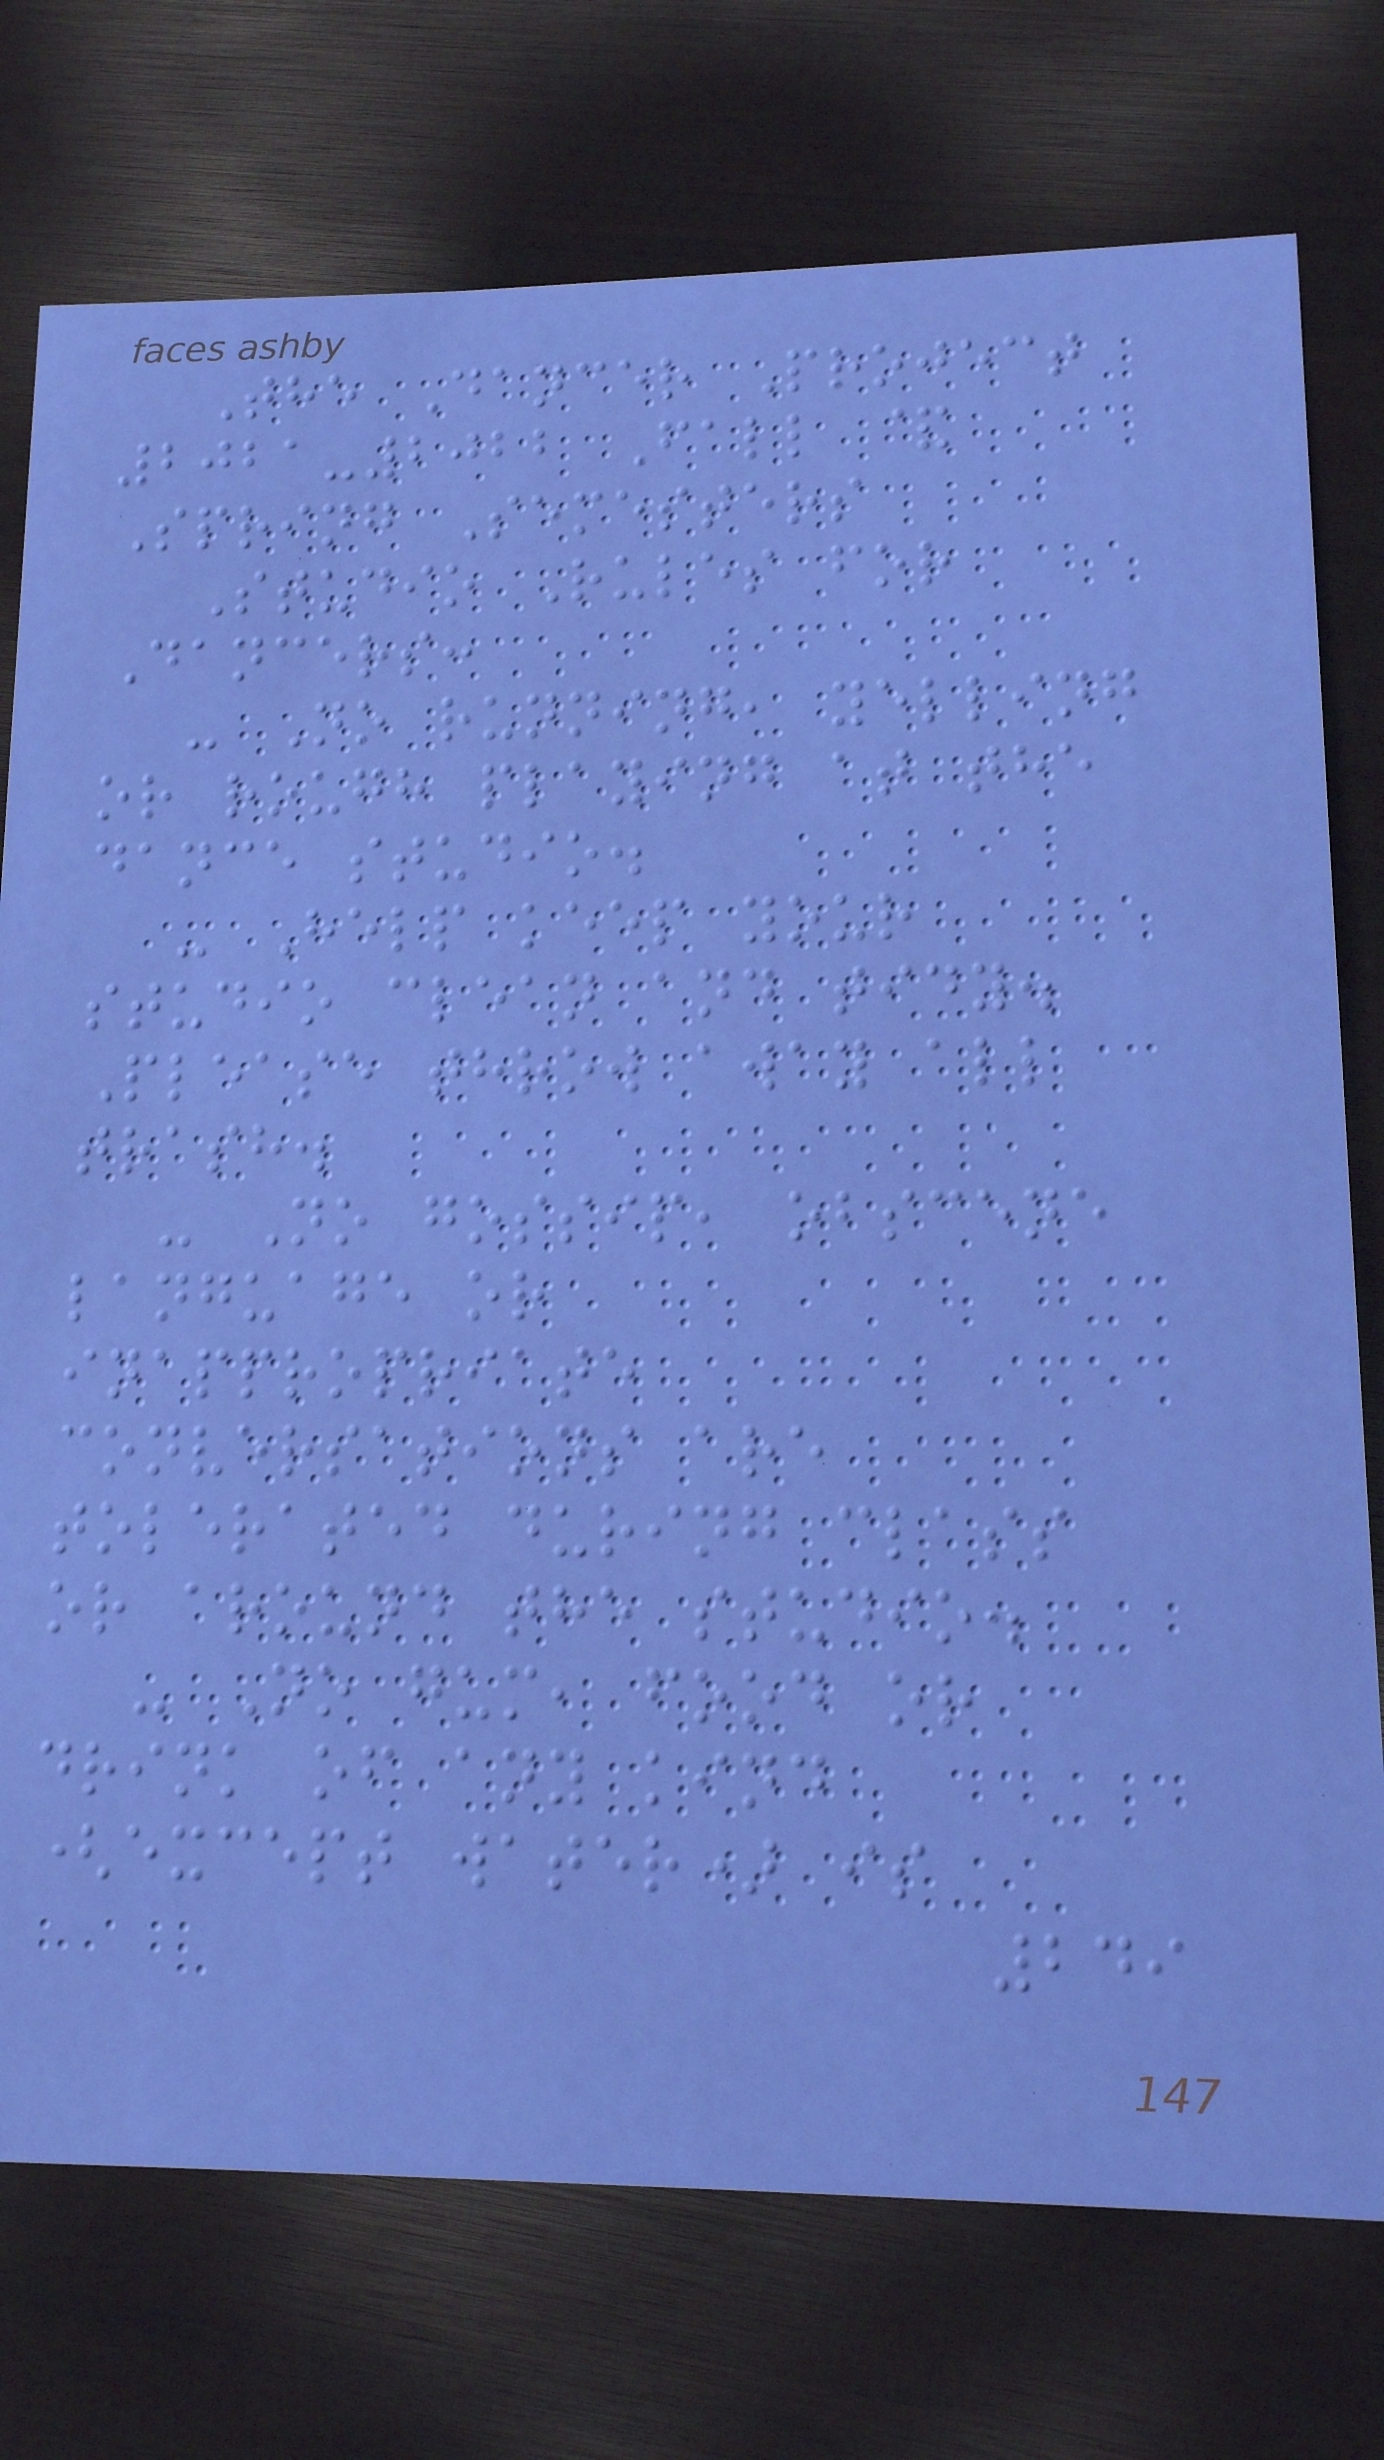The Dancer Project
2021-2022 Fall &
Spring Semesters
Studio Rules for
Dancers:
- No running, yelling
or rough playing at the
dance studio.
- Help keep your
studio clean and tidy.
Please throw away all
trash.
- No gossip, obscene
language or
inappropriate
conversations are
tolerated during class
or around the studio.
- No gum, food or
drink of any kind
(except water) is
249
